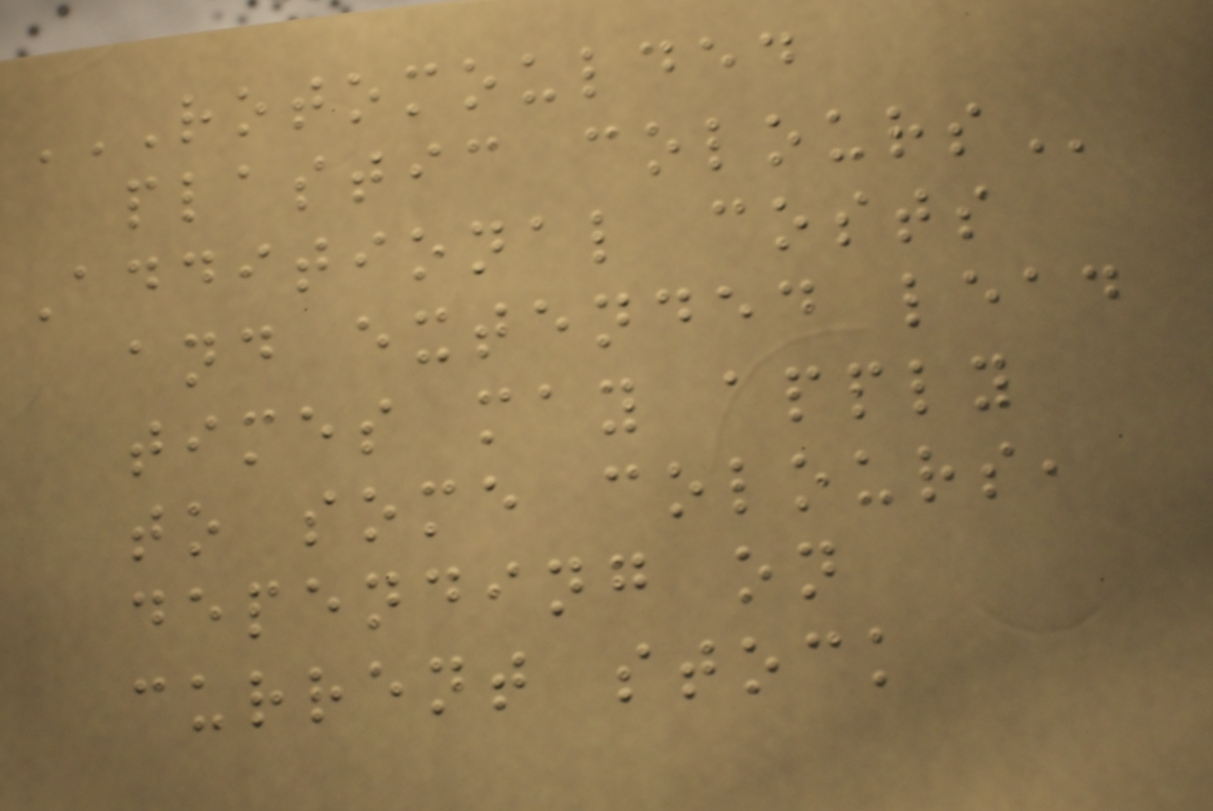ROTOMOULDED
PLASTIC COLOURS
Additional costs
and extended lead
times may apply
to some colours,
depending on
current stock
